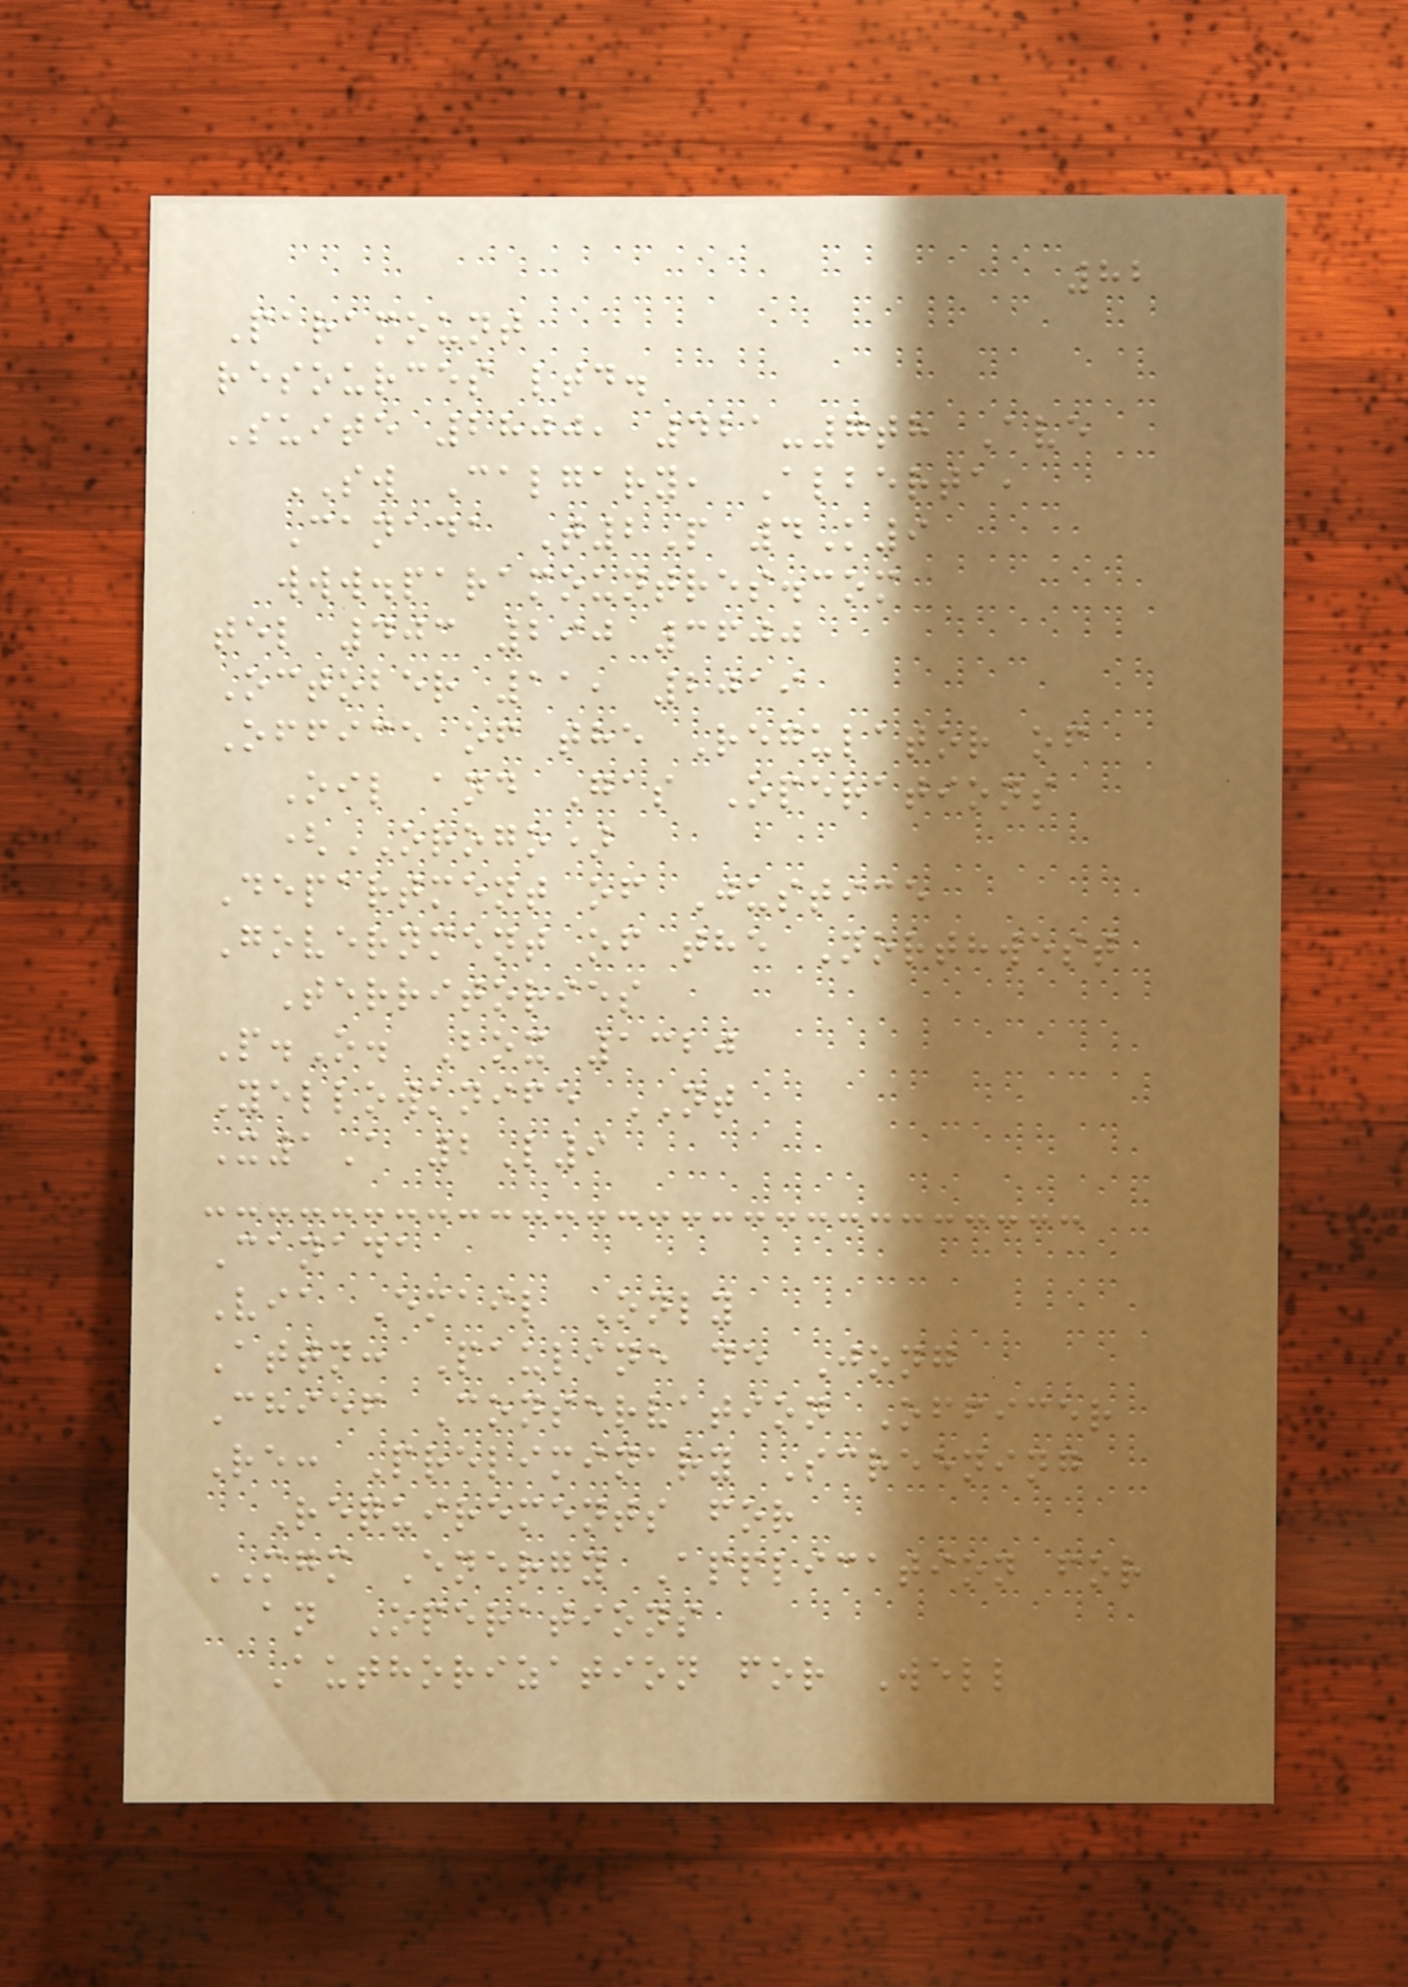82
Paramount
resources ltd.
Suite 2800, 421-7th Ave
SW Calgary, Alberta,
Canada T2P 4K9
www.paramountres.com
tel 403 290 3600
October 11, 2019
Office of the Regulator of
Oil and Gas Operations
(OROGO)
Department of Justice
Government of the Northwest
Territories
P.O. Box 1320
Yellowknife NT
X1A 2L9
Canada
Via Email Only
Attn: Pauline de Jong
Chief Conservation Officer
Re: Preliminary Screening
Requirements for
MGM Energy Application for
an Operations
Authorization for Well
